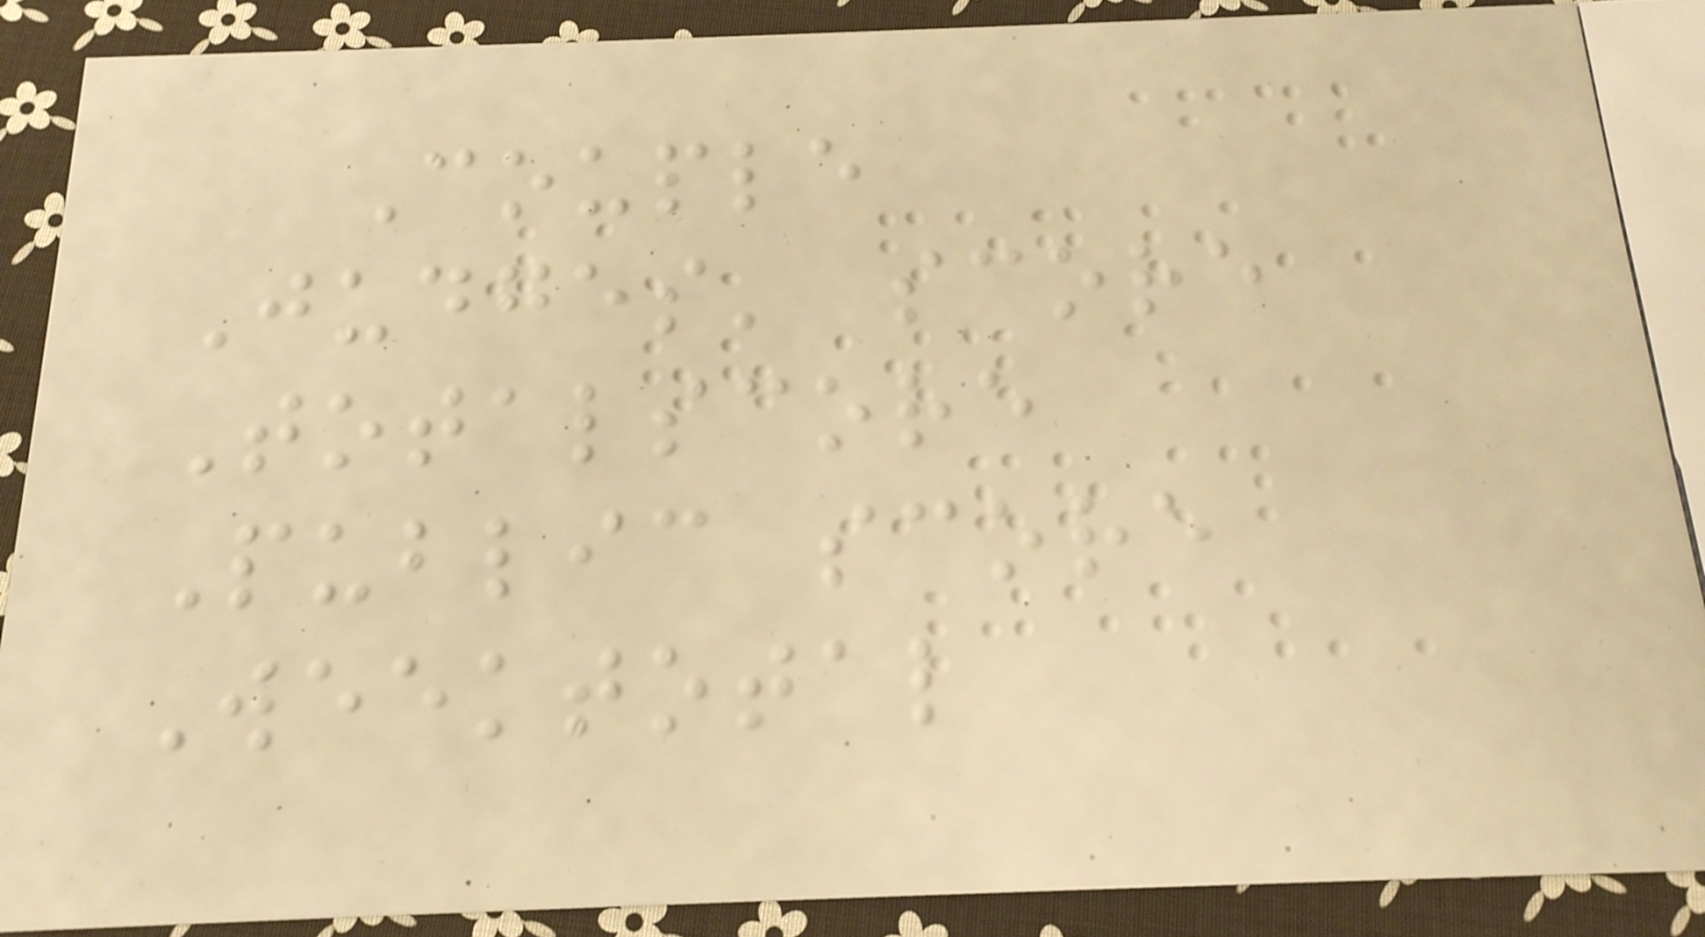Couple
Judges' score
Totalscore
Public score
Weektotal
